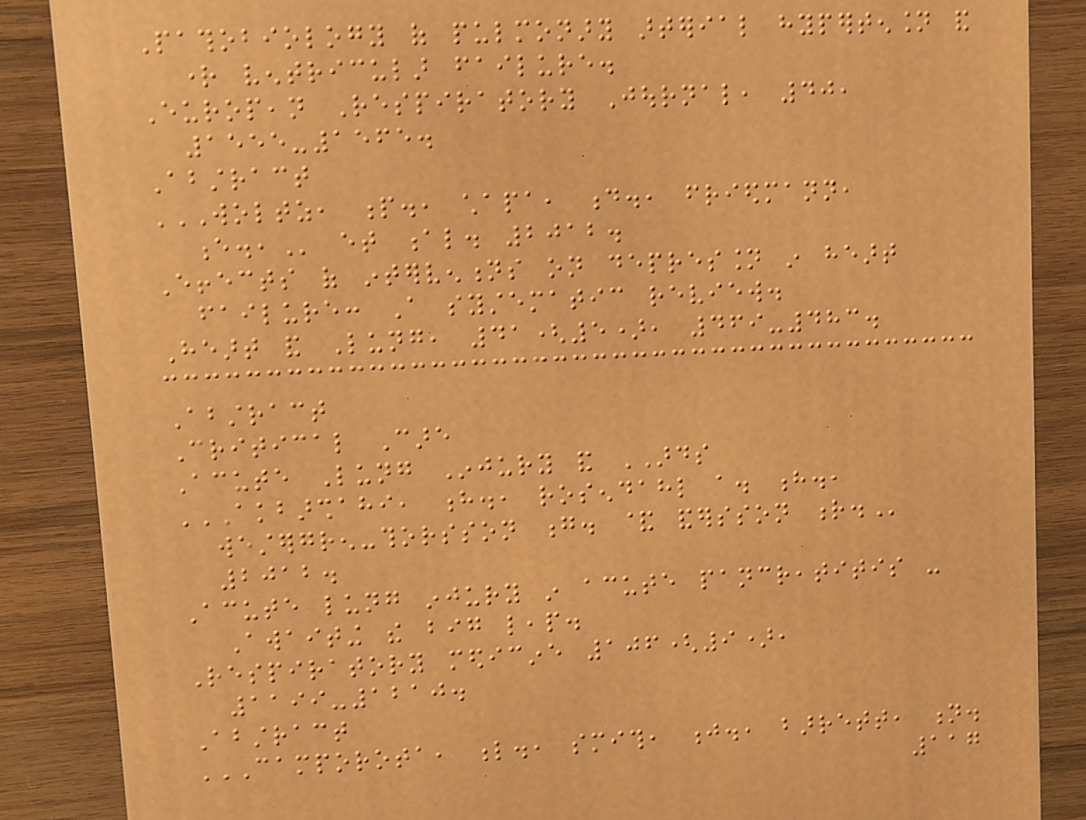Pathobiology of pulmonary arterial hypertension and
right ventricular failure.
European Respiratory Journal, 40,
1555-1565.
Abstract
WOLTZ, P., CHAPA, D., FRIEDMANN,
E., et al. 2012.
Effects of interventions on depression in heart
failure: A systematic review.
Heart and Lung, 41(5), 469-483.
Abstract
Critical Care
Acute Lung Injury and ARDS
AKBARSHAHI, H., ROSENDAHL A. H.,
WESTERGREN-THORSSON G. & ANDERSSON R.
2012.
Acute lung injury in acute pancreatitis -
Awaiting the big leap.
Respiratory medicine 106(9),
1199-1210.
Abstract
CAMPOROTA, L., SMITH, J., BARRETT, N.
117
